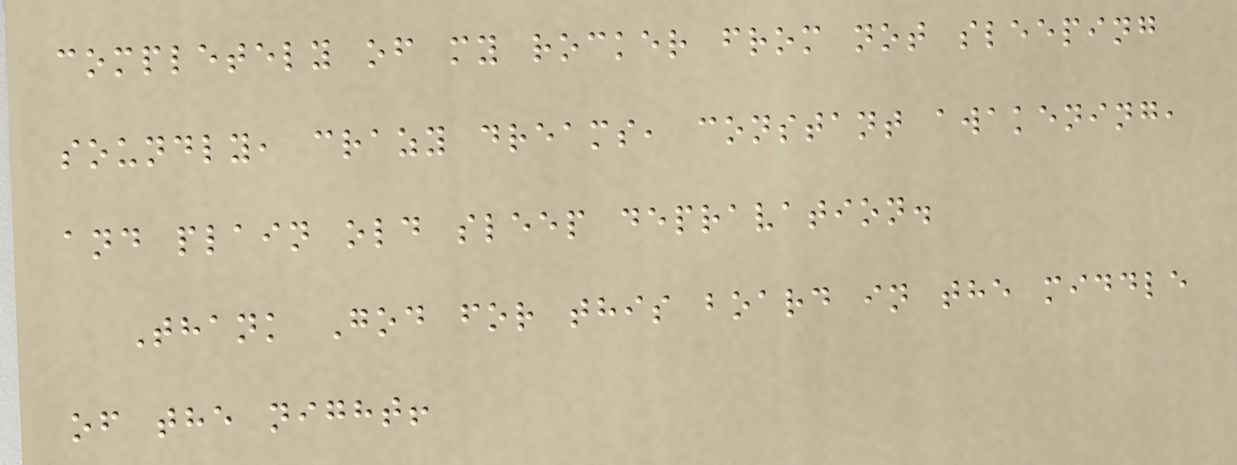completely of my rocker from not sleeping
soundly, crazy dreams, constant awakening,
and plain old sleep depravation.
Thank God for this board in the middle
of the night!
